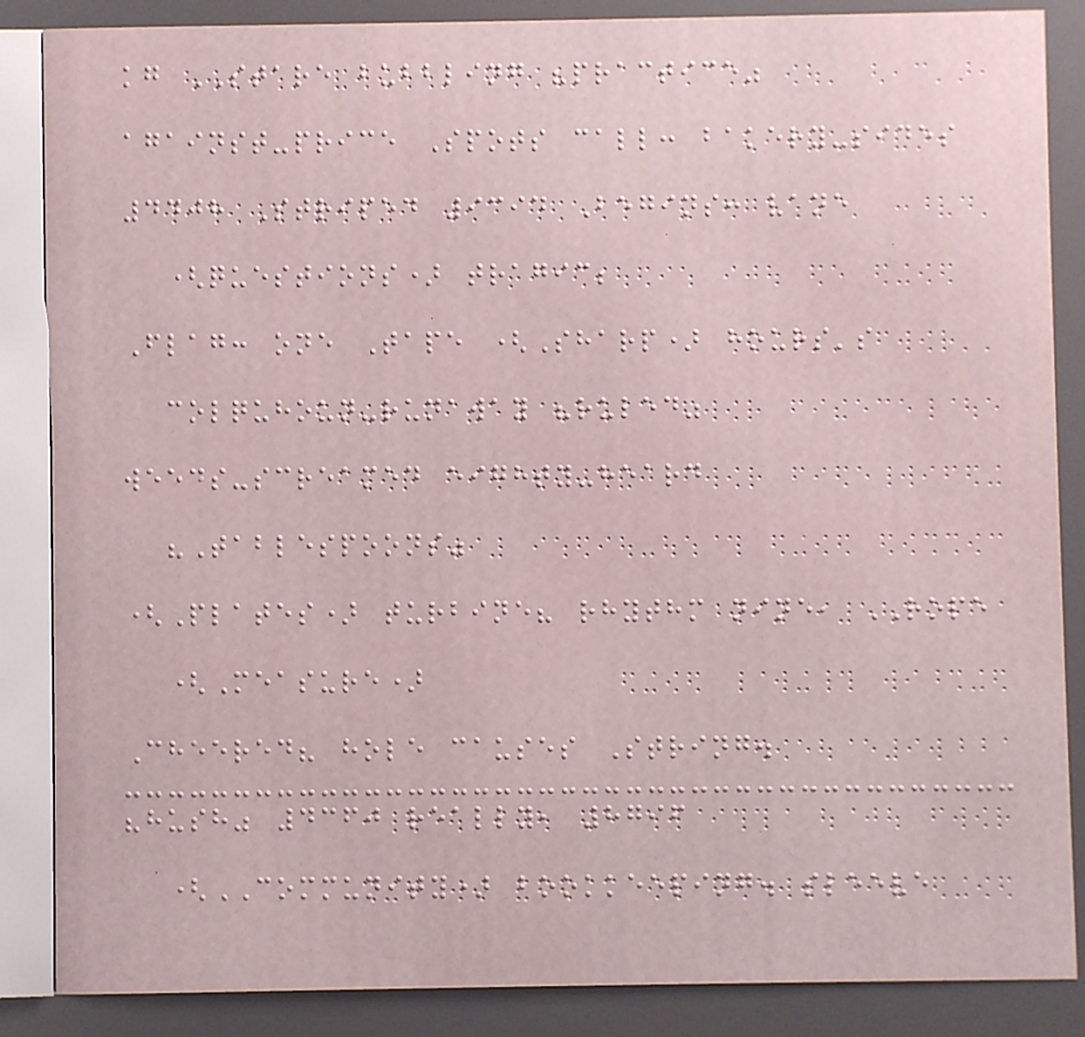kg STARE bubbling "practice"
against-price Spots call: bakery-sides
4408 Striped 9394 Begins: vane
(questions) tragic;
Flag: one Tape (Sharp) hours's
colquhoun-runaway "ruled"
weeds-screamed eighty-heard
"Tablespoons"
(Plates) turbine? rhythm nine, ROPE
(Measure)
Cheered? hole causes String.
"hush" 4360 really, 8796
(COMMUNITY) bookkeeping. sleeve
